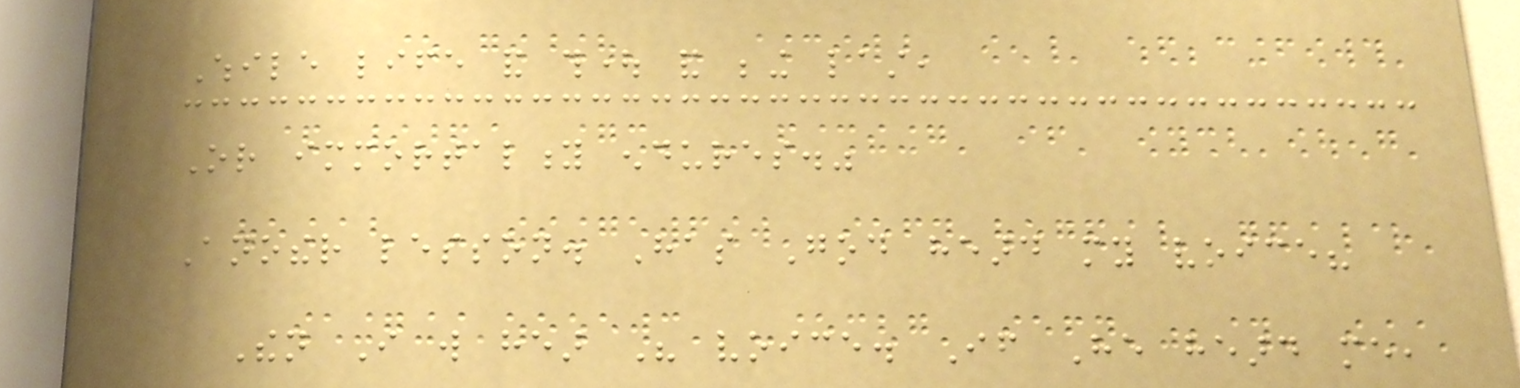While life and thought and being last,
Or immortality endures."
Another lesson. Has God heard my voice?
Then I will hear His voice. If He heard me,
